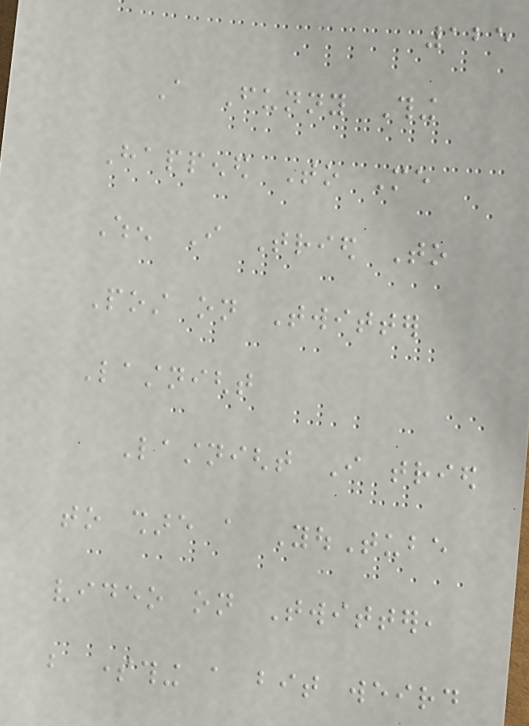125
A Funny Thing
Happened To Me
When I Tried To
Post on Twitter
Lastnight
Lastnight I tried
to share a YouTube
video on Twitter,
but something a bit weird
